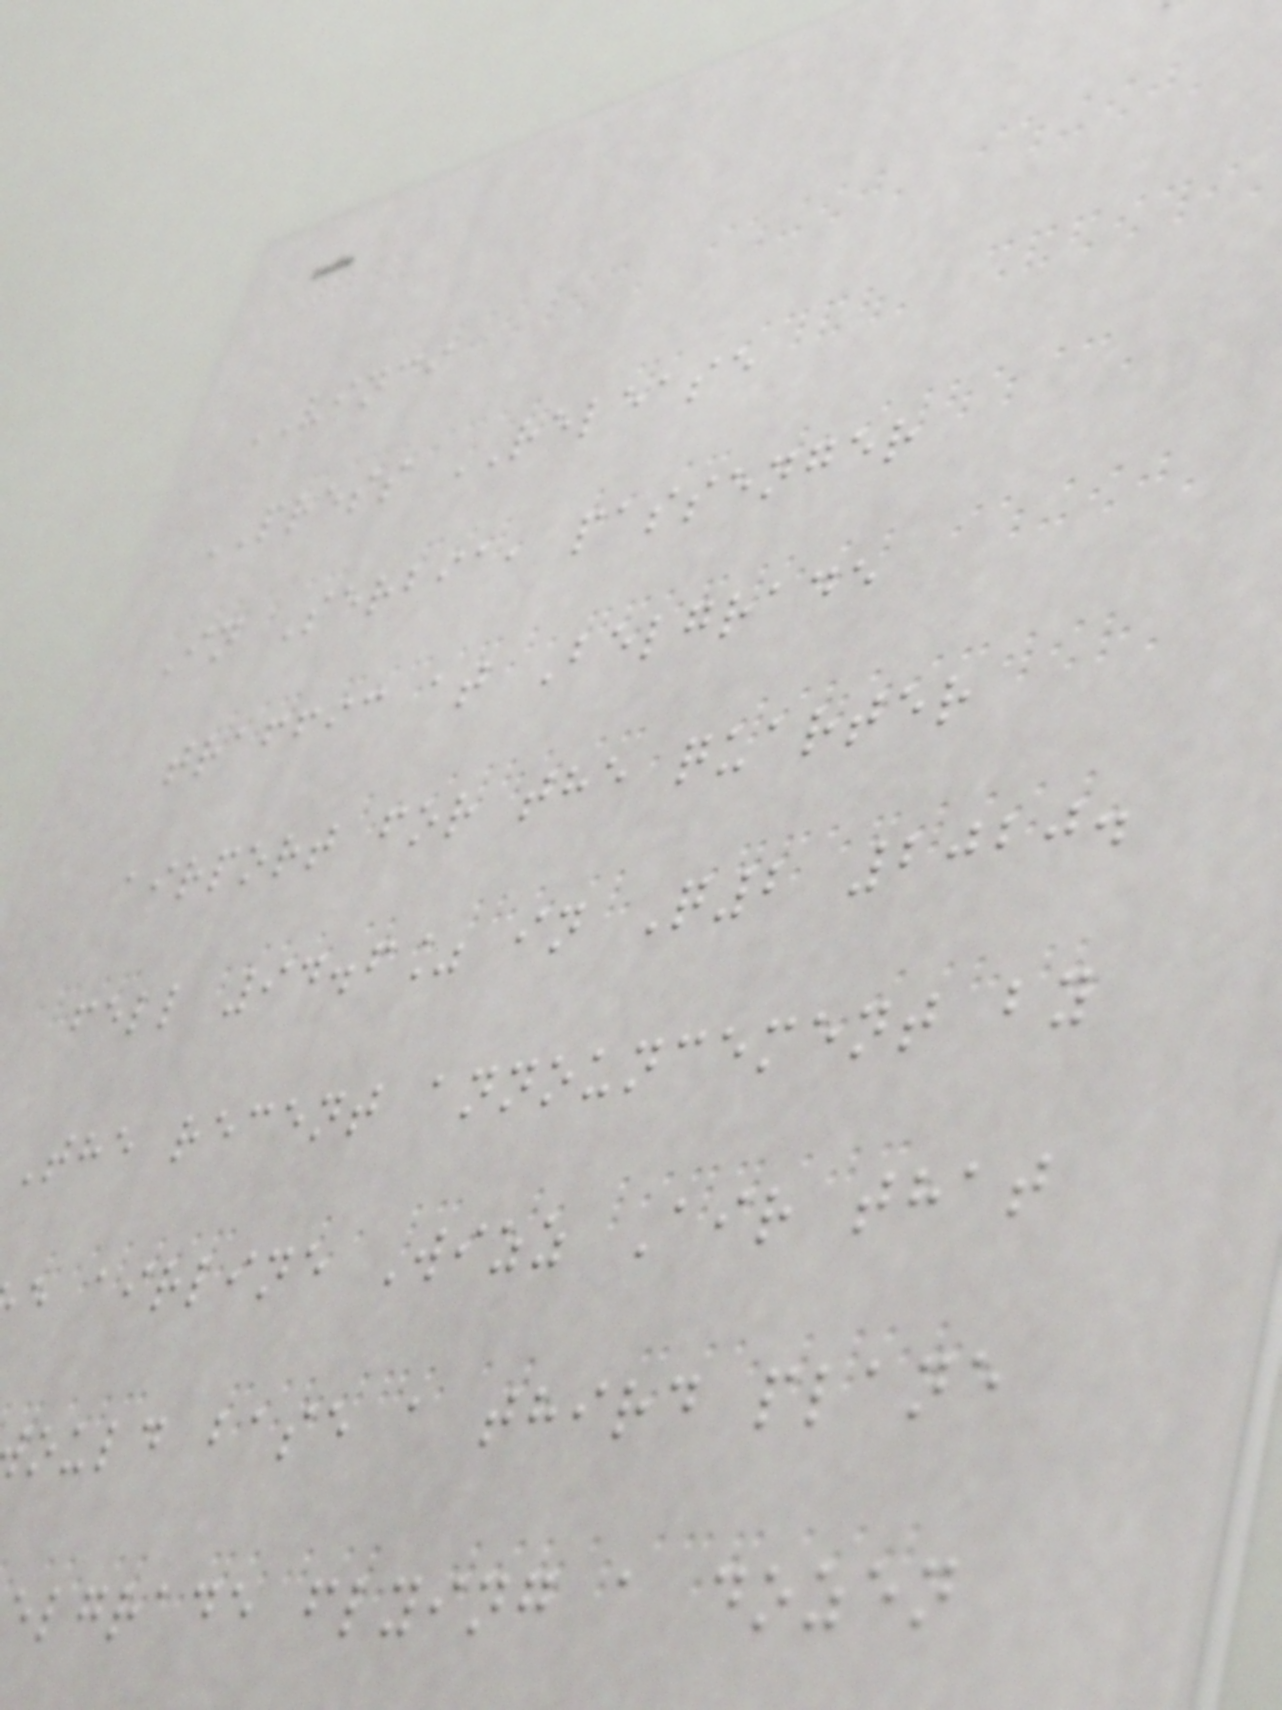VINCI
PRESS RELEASE
In Serbia, passenger
traffic at Belgrade
airport for the quarter
fell 94.6% in Q2 2020.
The recent announcement by
e airline Wizz Air that
ould base a third plane
lgrade flying a dozen
